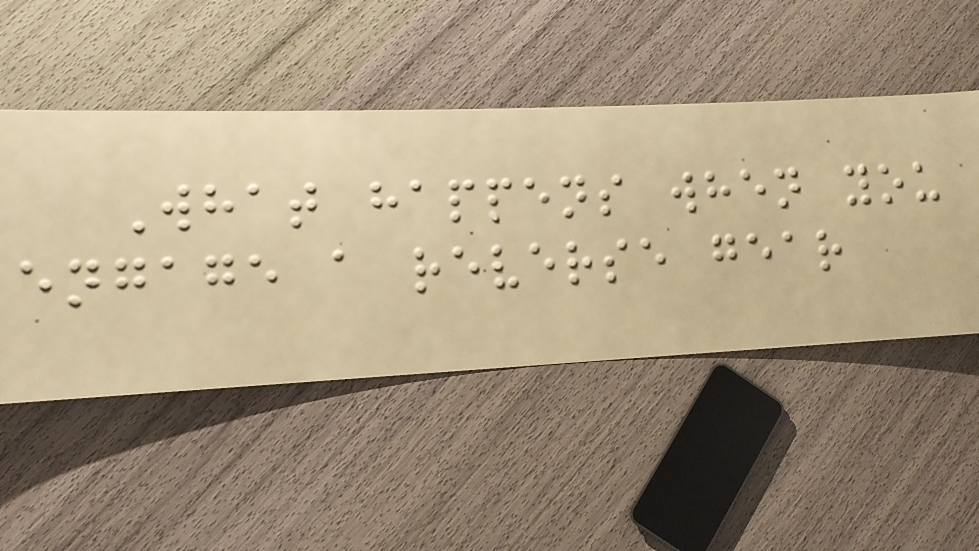What happens when you
engage a reverse gear
